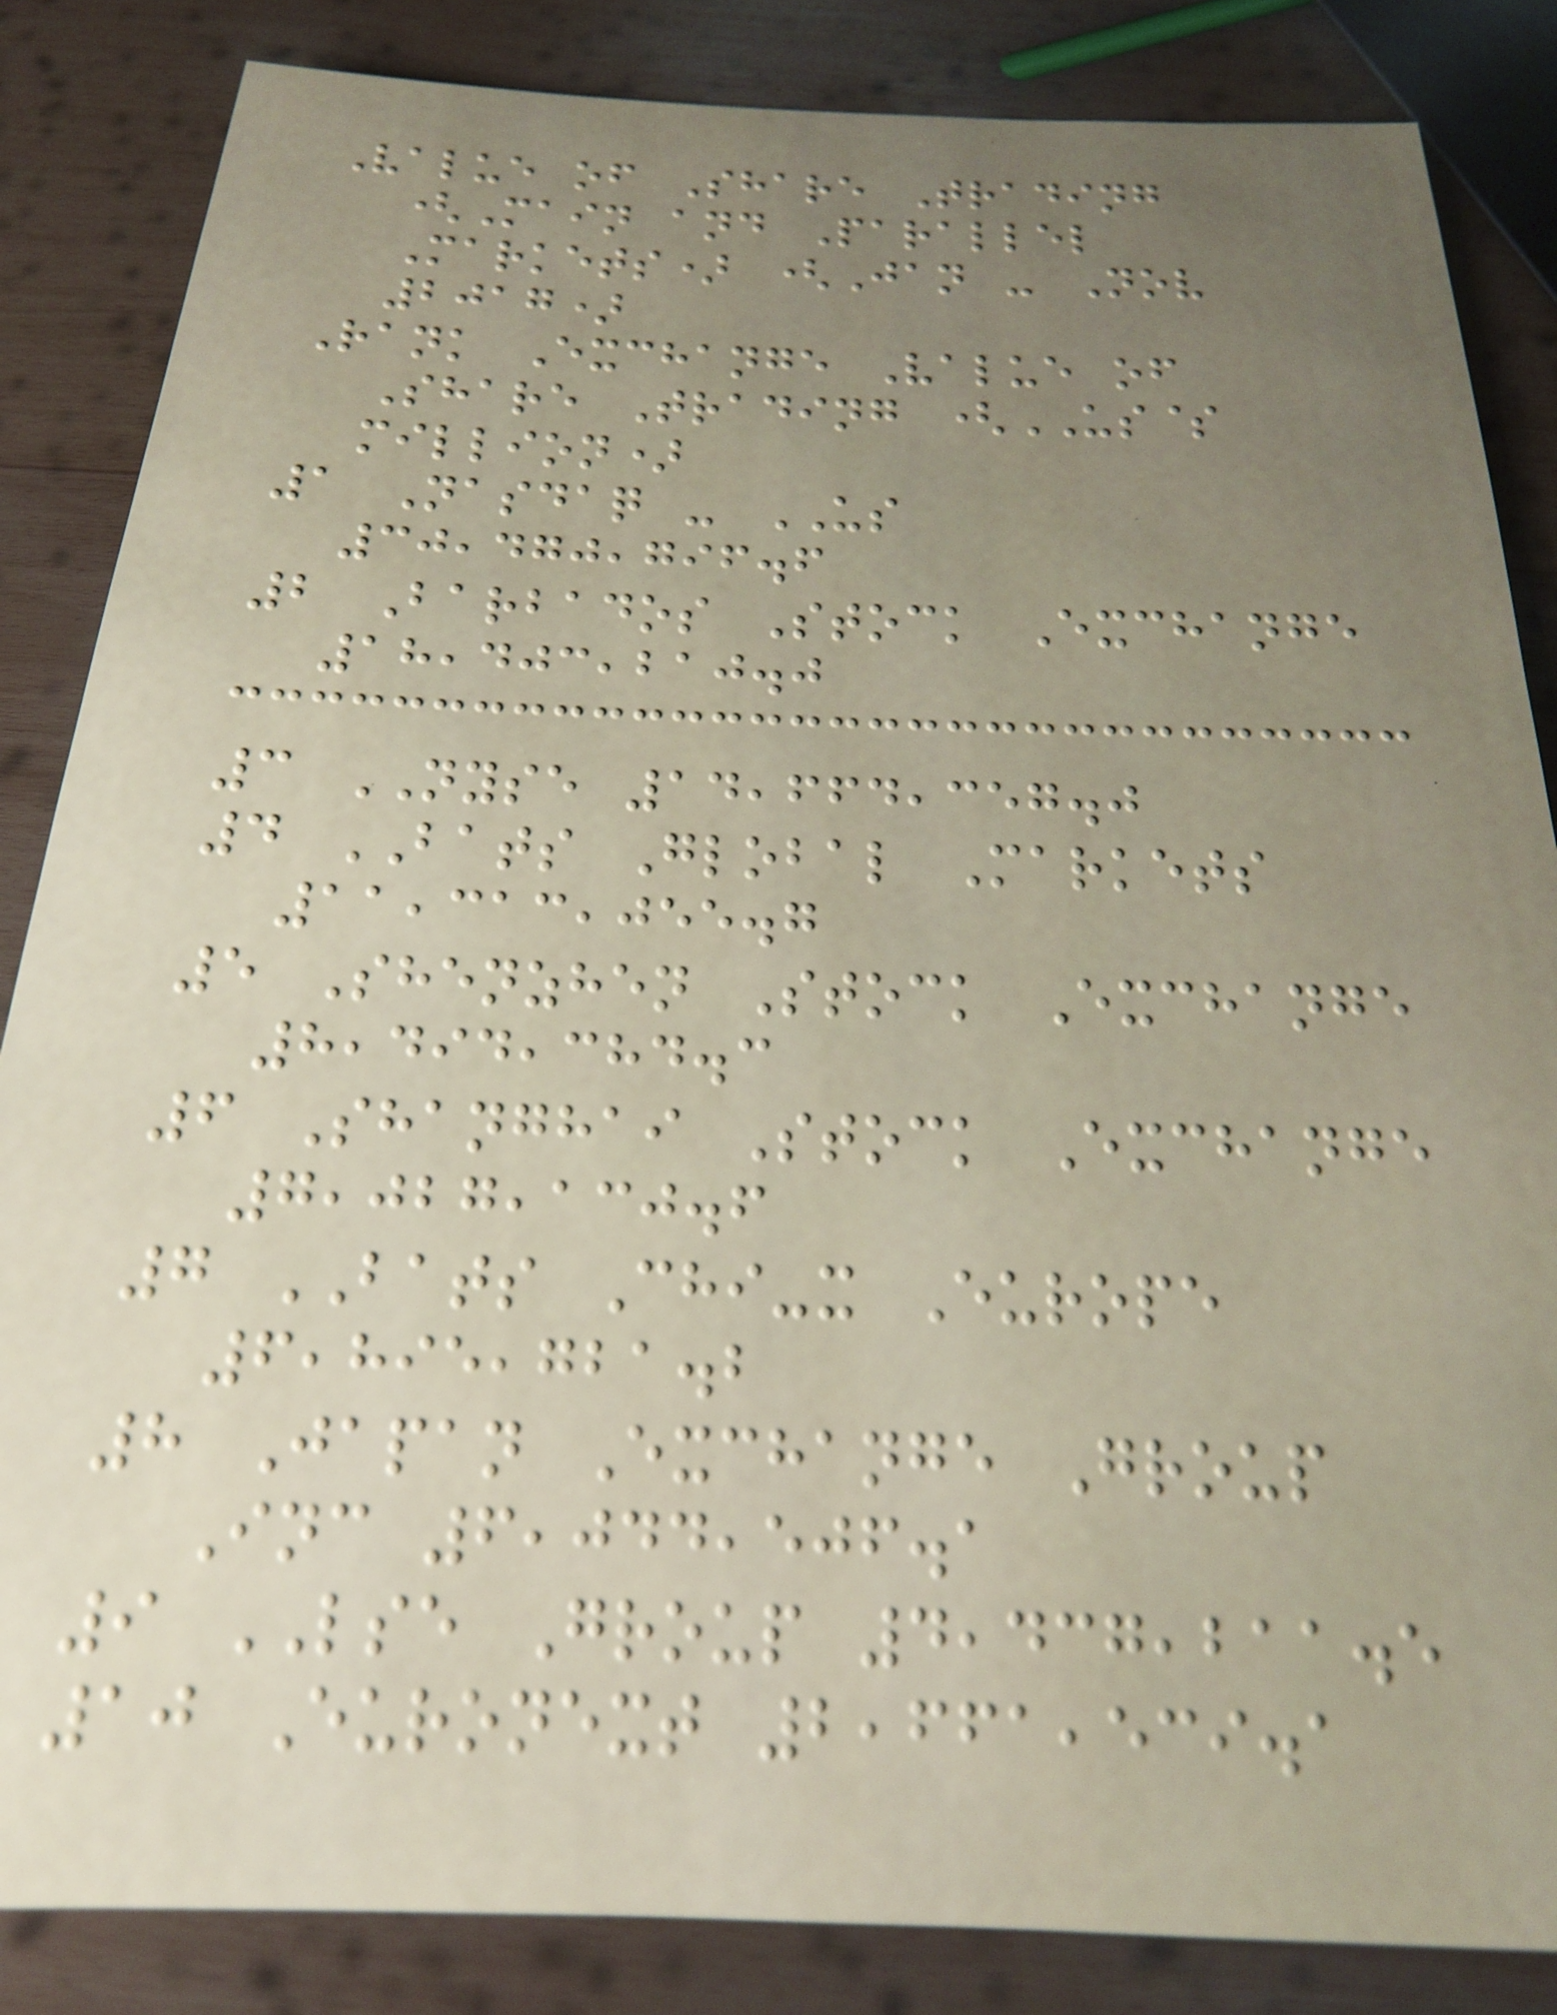Value of Share Trading
(Main and Parallel
Markets) (Jan - Nov
2017)
Rank Exchange Value of
Share Trading (US$
million)
1 Nasdaq - US
30,470,796.6
2 Barbados Stock Exchange
18,403,210.0
3 NYSE 14,664,357.0
4 BATS Global Markets
11,313,055.7
5 Shenzhen Stock Exchange
8,494,384.3
6 Shanghai Stock Exchange
7,027,130.6
7 BATS Chi-x Europe
6,895,721.2
8 Japan Exchange Group
Inc 6,044,506.1
9 LSE Group 4,437,211.5
10 Euronext 2,661,539.1
